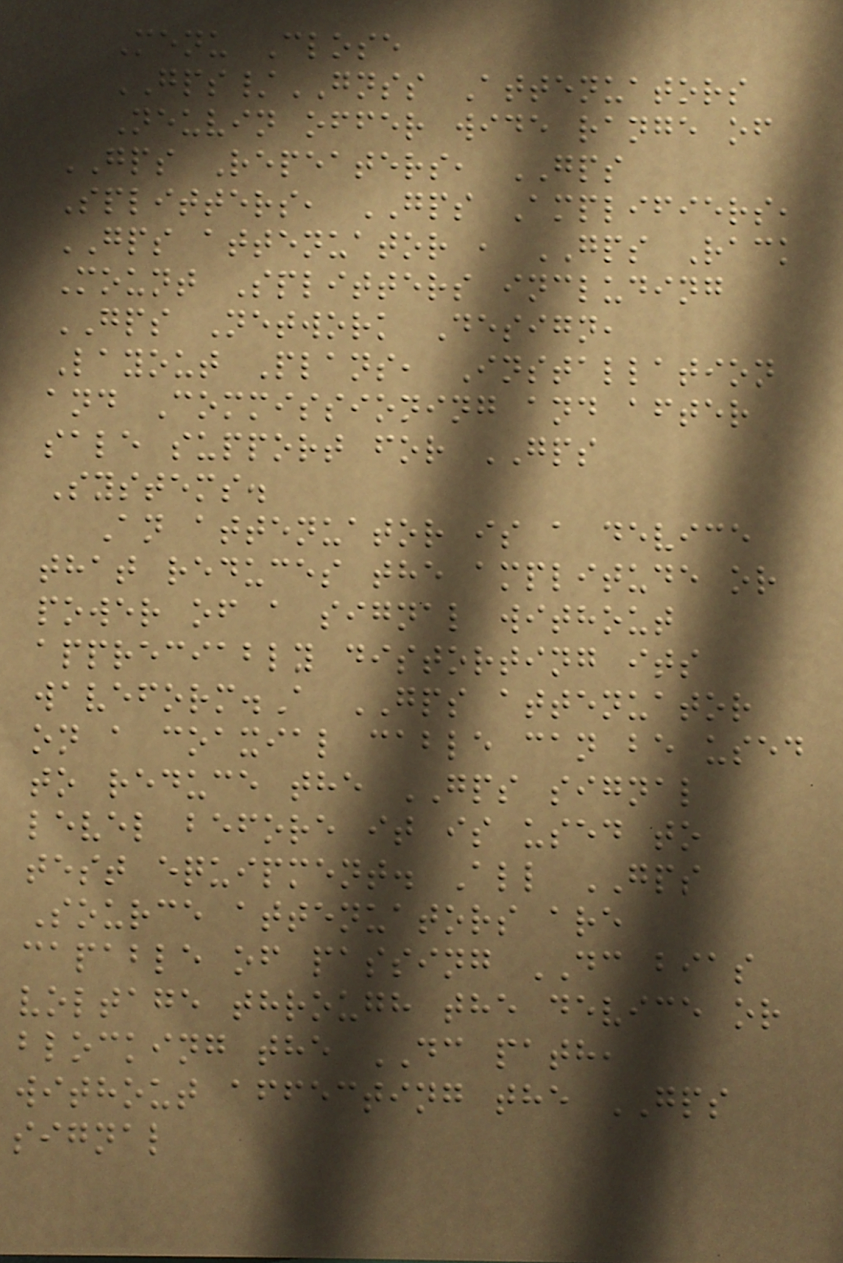Menu Close
GPS/GNSS Attenuators
Neuvin offer wide range of
GPS Repeaters, GPS
Splitters, GPS Amplifiers,
GPS attenuator , GPS Rack
Mount Splitters including
GPS Network Design,
Layout Plans, Installation
and Commissioning and after
sale support for GPS
Systems.
An attenuator is a device
that reduces the amplitude or
power of a signal without
appreciably distorting its
waveform.A GPS attenuator
on a coaxial cable can be used
to reduce the GPS signal
level before it is used to
test equipment. All GPS
Source attenuators are
capable of passing DC bias
voltage through the device or
blocking the DC path,
without affecting the GPS
signal
